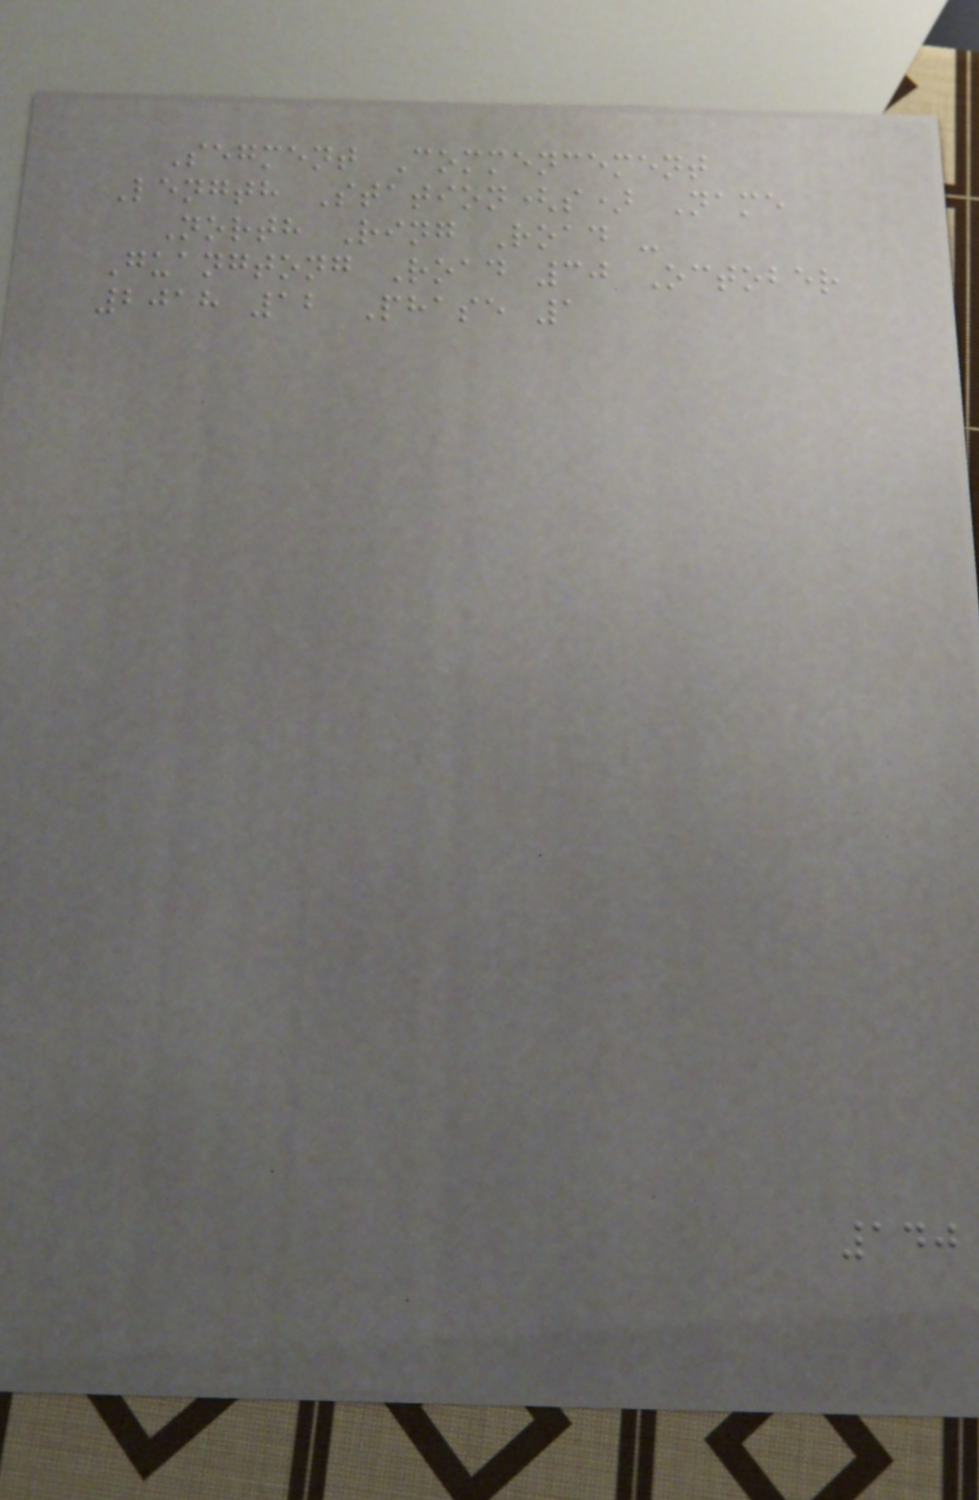Segment Commencement
Length Station(s) Name
North Ring Road -
Guangtong Road 30 October
2018 12 Phase 1
140
